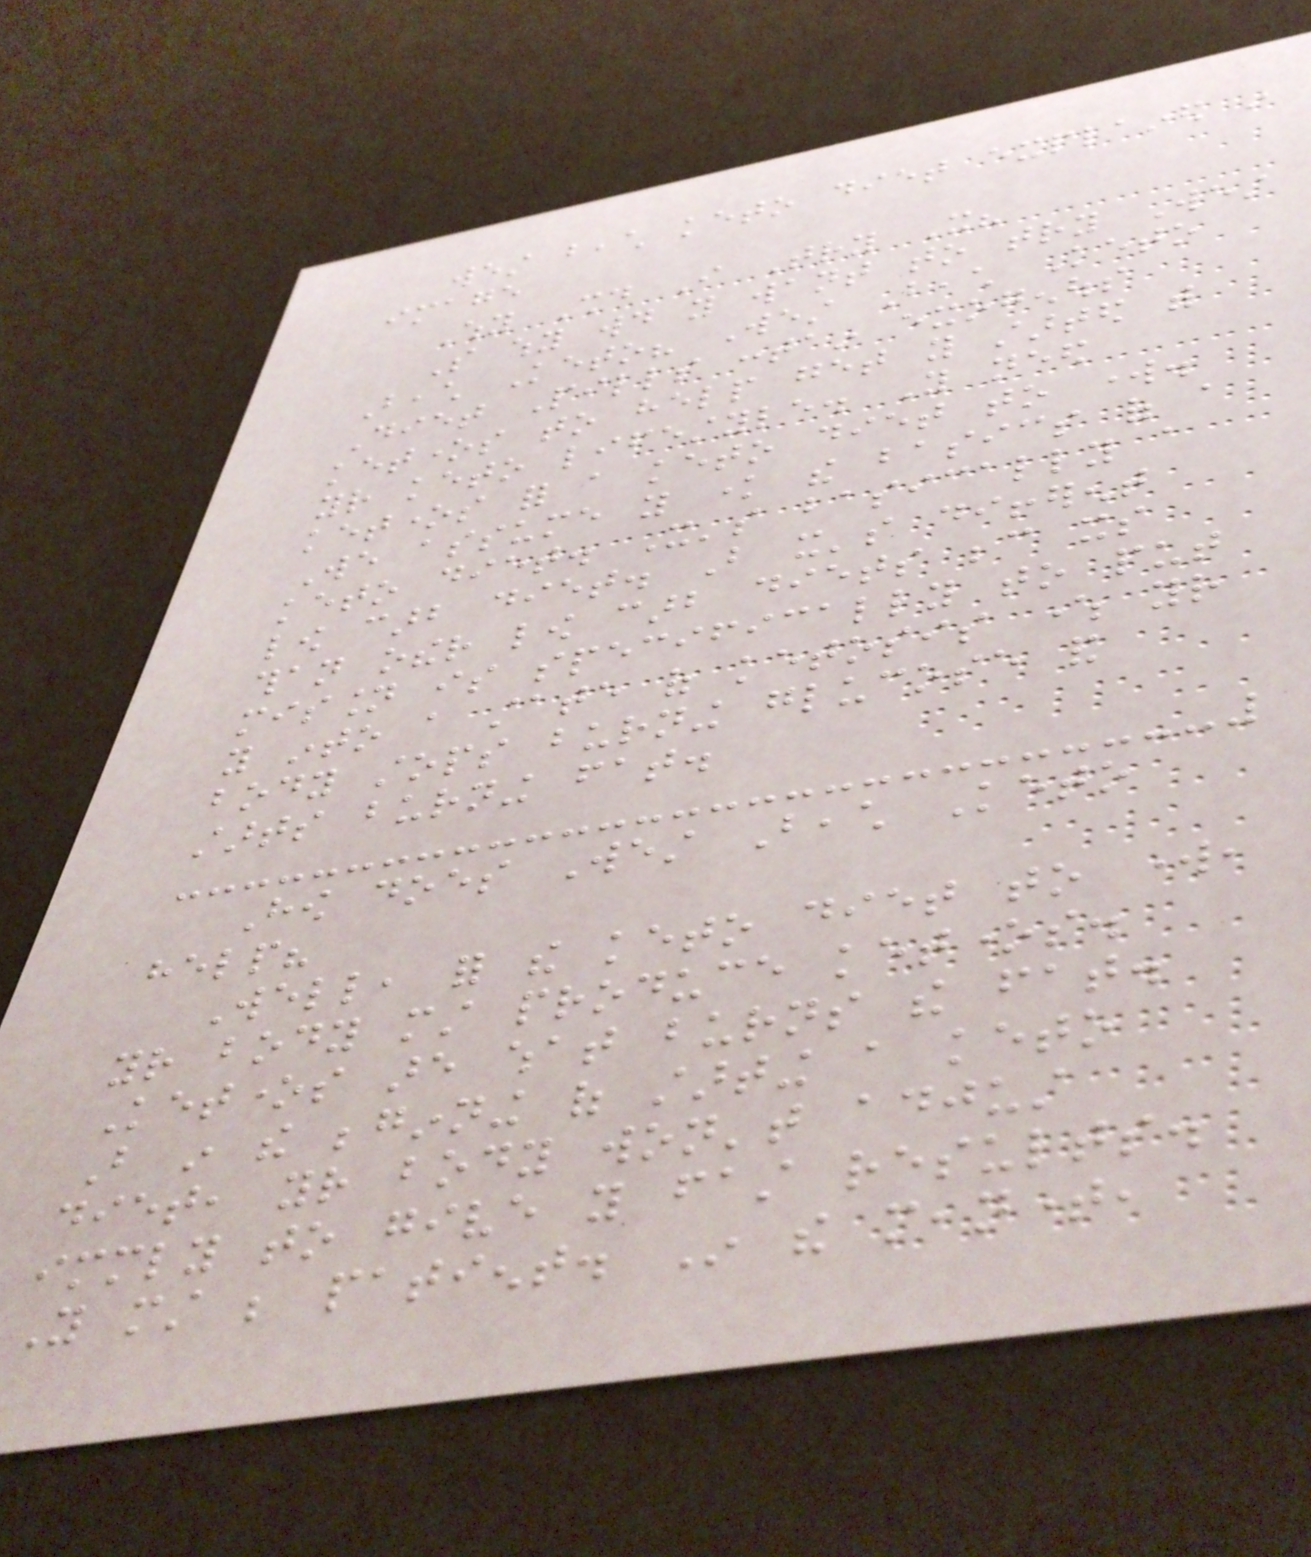west beach keto diet explained in
image
Why Should I Try It?
So why would you want to try West
Beach Keto? West Beach Keto
Diet Pills contain exogenous
ketones to help get you started with
your keto lifestyle. You need
ketones for a keto diet to work.
We assume you know the basics of a
keto diet. It's basically a
low carb diet. But it's different
than other low carb diets because its
mission is specifically to put
you into a state of ketosis where your
body stops burning glucose and
starts burning fat.
How does West Beach Keto
help?
Well, for the keto diet to work,
your body must produce ketones.
Ketones are what burns the fat.
But in the beginning of starting a keto
diet, your body won't adjust
immediately to give you fast results.
You must be patient. In the meantime,
